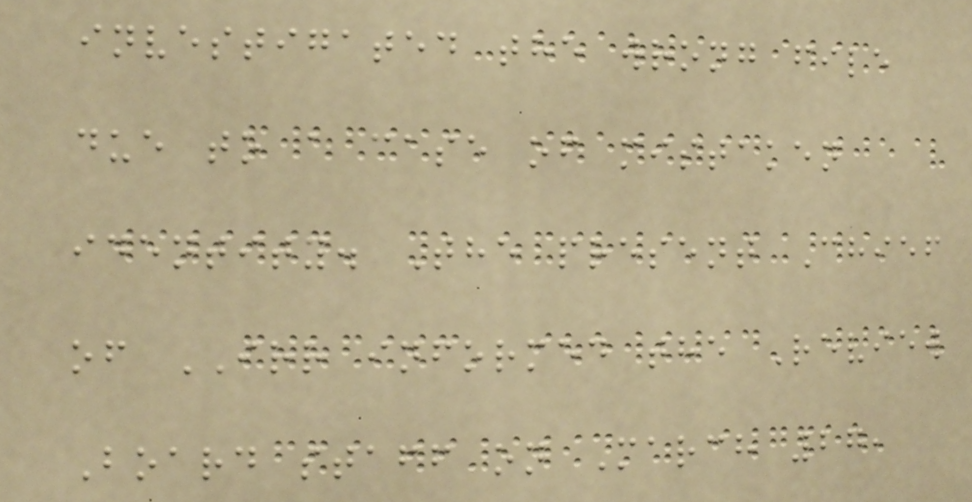investigated the wrong file
due to a case of mistaken
identity. The present Chief
of IRR informed the Review
Board staff on March 27,
